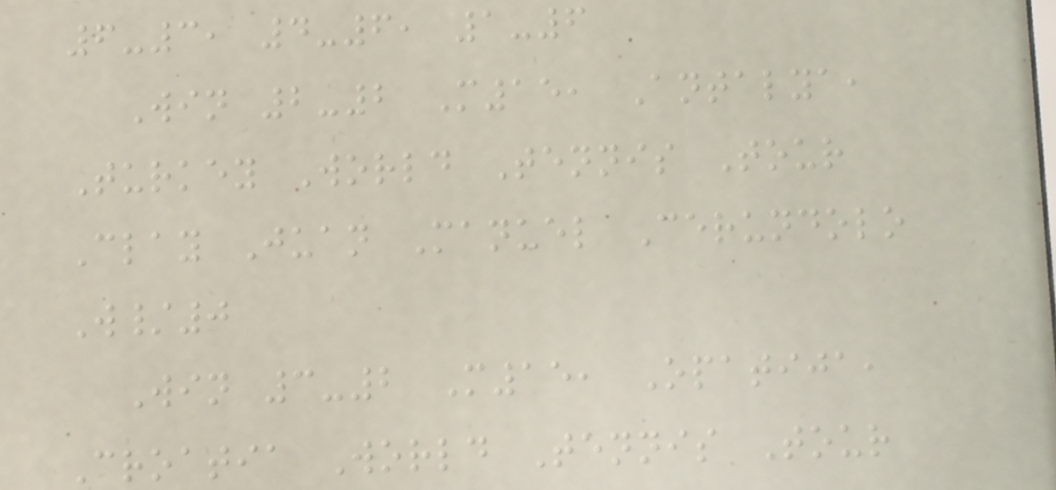6-3, 4-6, 1-6
Win 2-2 M15, Antalya,
Turkey World Tennis Tour
Clay Juan Manuel Cerundolo
W/0
Win 3-2 M15, Opatija,
Croatia World Tennis Tour
